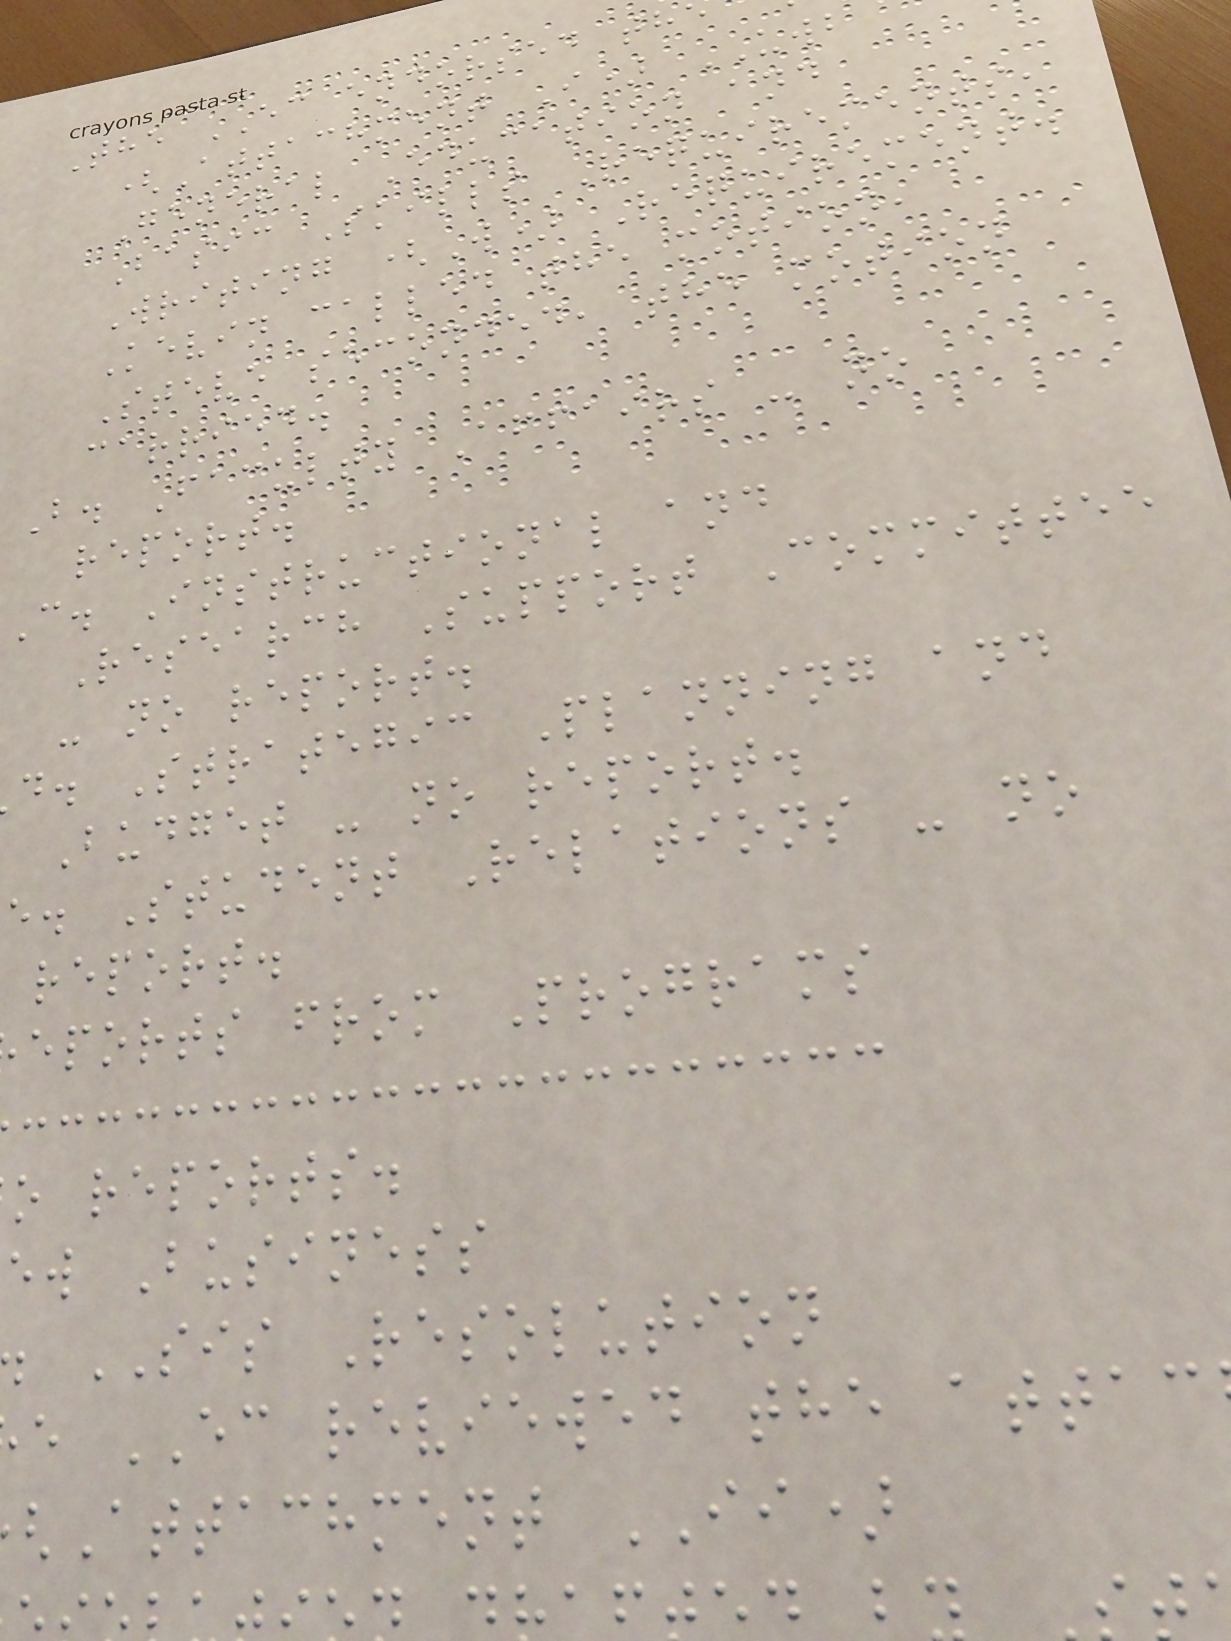The EC endorsed th
(Attachment I) UWB
General Education and
Basic Skills Requirements,
Writing (W) Requirement.
Kevin called the motion,
Steve seconded, the motion
carried.
B. Faculty Affairs - no
report.
C. Instructional and
Research Support Committee
- no report.
d. Strategic Planning and
Budget - no report.
e. Student Relations - no
report.
eports from Programs
o reports.
ew Business
SIS Resolution
e EC reviewed the attac
Attachment II)
